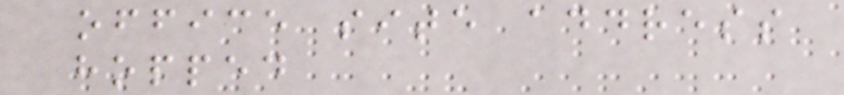office site address
hopped
